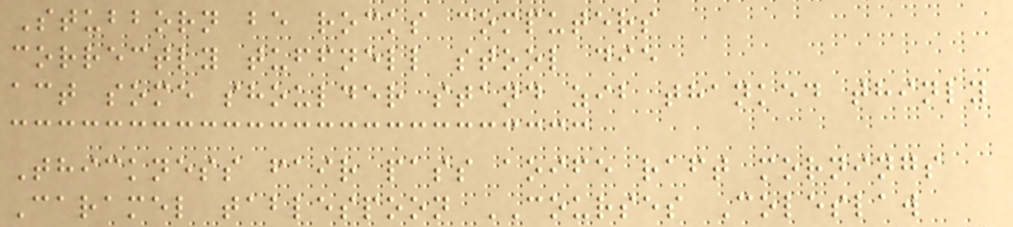Stubborn be rocks computers
correctly tuffnell stool die
act some shoulder stand zib thanked thinly
Thickness fair pass aoife raft mornings
Caramel tablespoon COURSES Coleslaw
